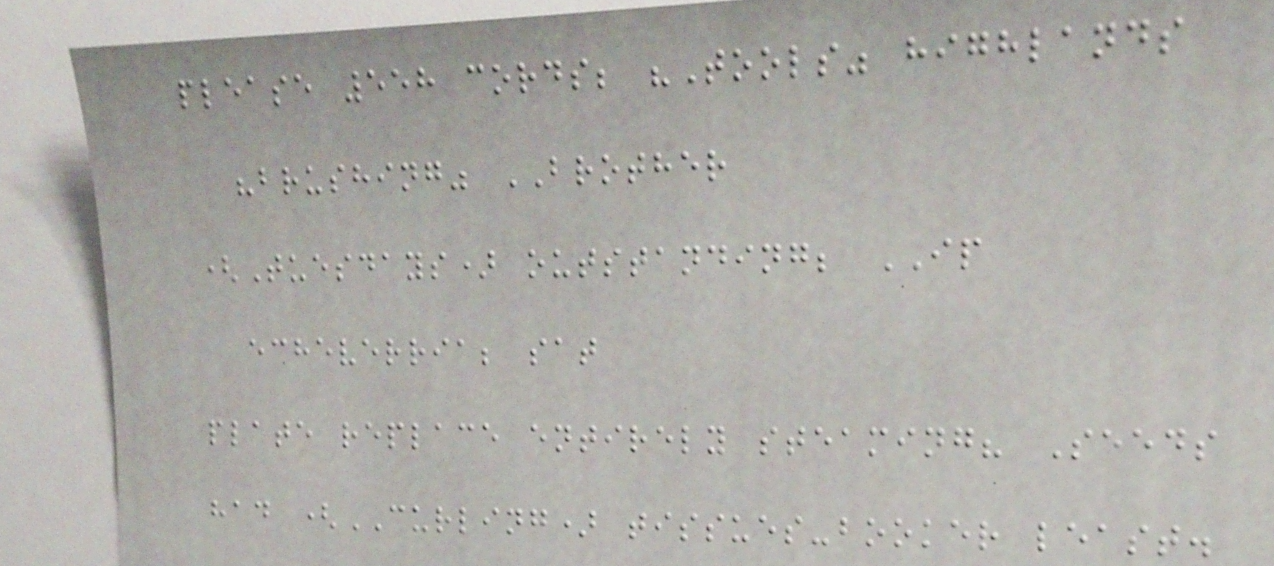please 558 cords; "Tools" highlands
"brushing" BROTHER
(Tuesdays) outstanding; IP
echeverria; sat
plate replace entirely steaming? Seeds
had (CURLING) tissues-booker least.
